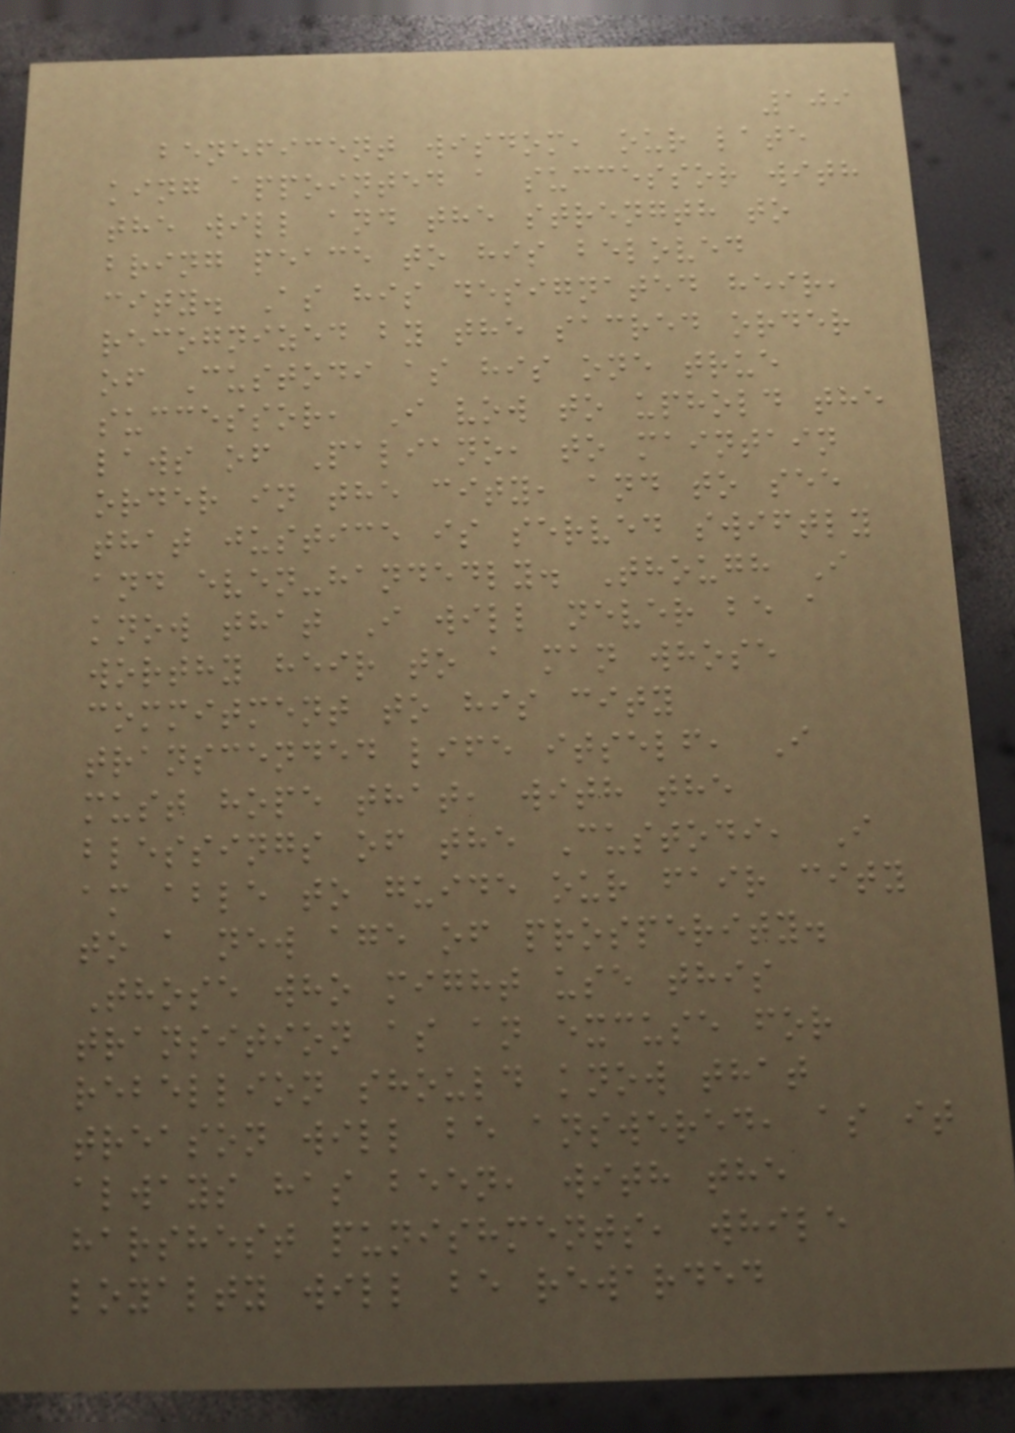109
beneficent wisdom, our late
king appointed a successor with
the will and the strength to
bring peace to his beloved
city. As his designated heir,
recognized by the sacred order
of Custodi as his one true
successor, I vow to uphold the
laws of Paliano, to maintain
order in the city, and to see
that justice is served swiftly
and even-handedly. Though I
know that I will never be a
worthy heir to a man whose
commitment to his city
transcended life itself, I
must hope that, with the
blessings of the Custodi, I
am able to guide our fair city
to a new age of prosperity.
Those who might use this
transition as an excuse for
rebellion should know that
treason will be answered, as it
always has been, with the
harshest punishments, while
loyalty will be rewarded
